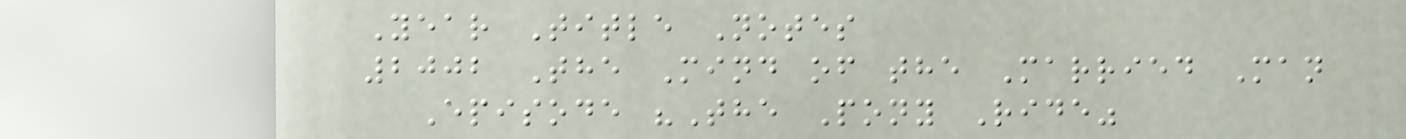Year Title Notes
2002 The Mind of the Married Man
Episode "The Pony Ride"
